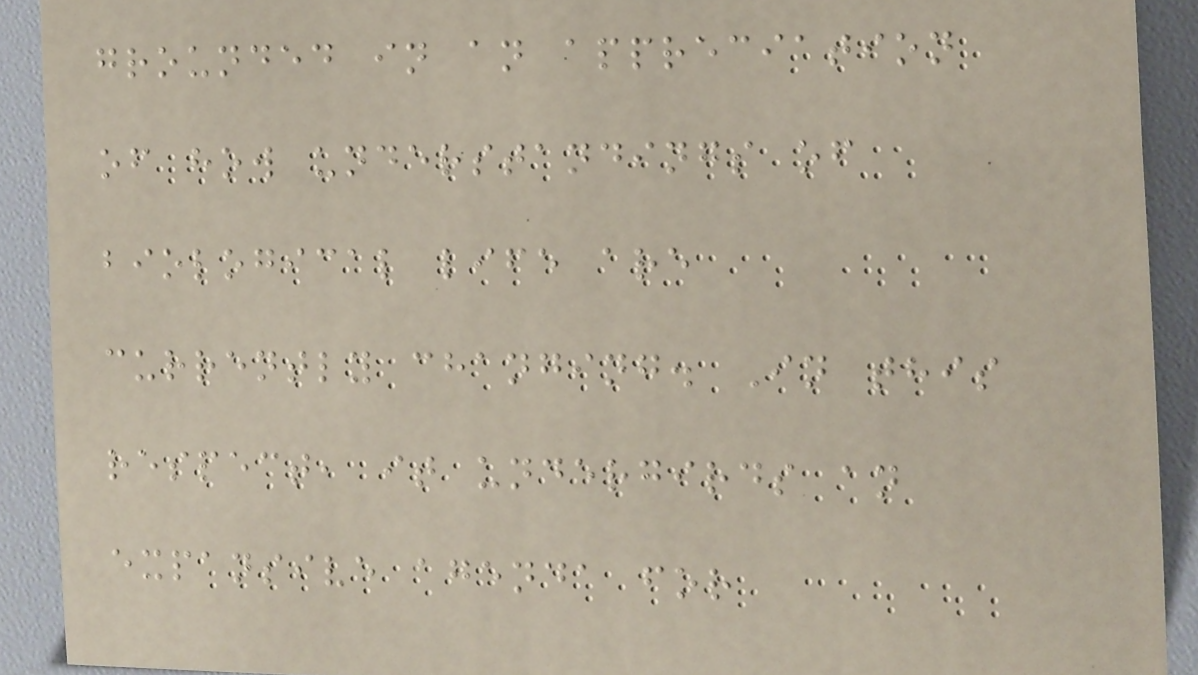grounded in an appreciation
of how understandings of
biological life are
currently changing. In this
respect, it undergirds an
expansive agenda for
